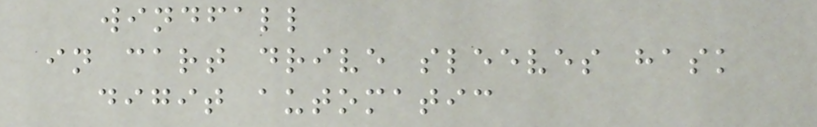windfall
in cart drive sleeves hask
digit automatic
